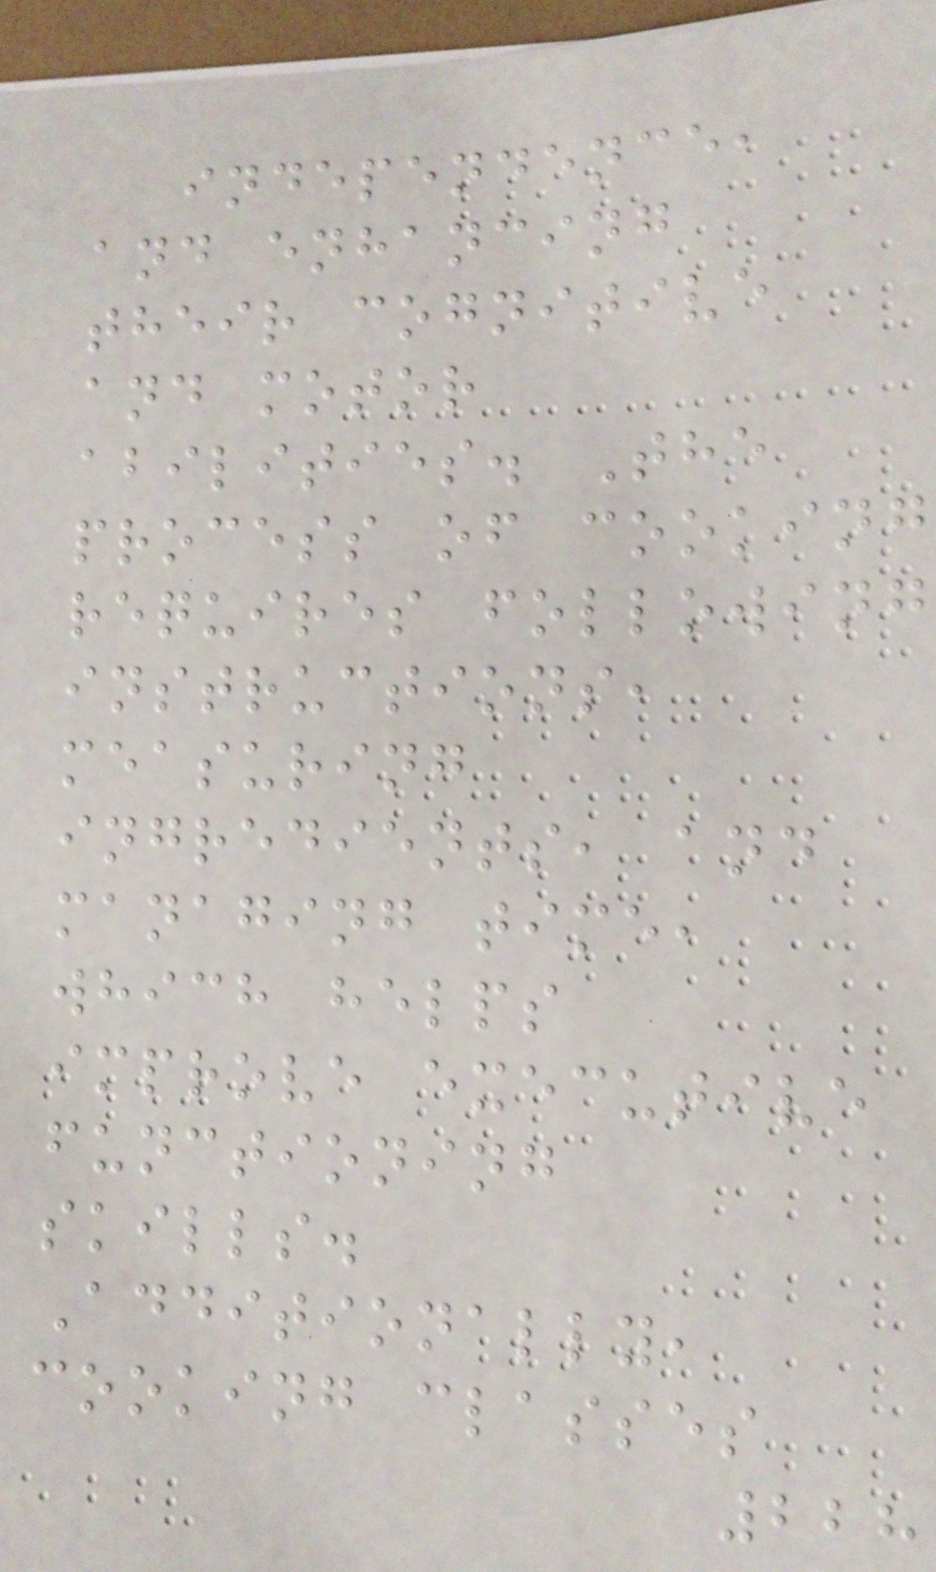independence,
and enhancing
their cognitive
and motor
abilities. The
process of cooking
requires following
instructions,
measuring
ingredients, and
managing time,
which helps
improve executive
functioning
skills.
Additionally,
cooking classes
228
